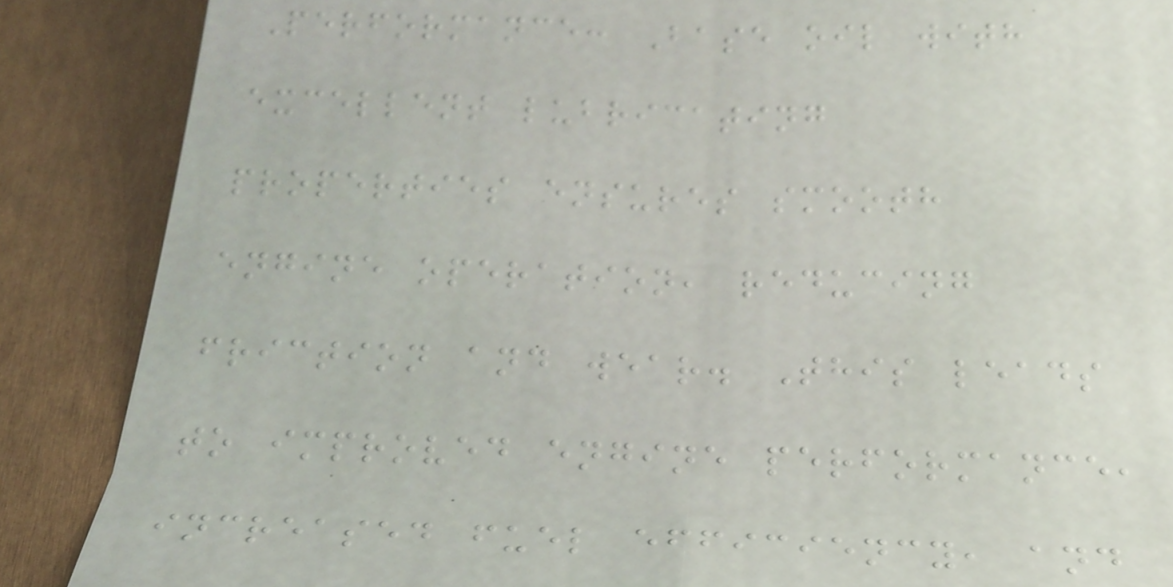Performance: Base oil with
excellent lubricating
properties ensures smooth
engine operation, reducing
friction and wear. This leads
to improved engine performance,
increased fuel efficiency, and
